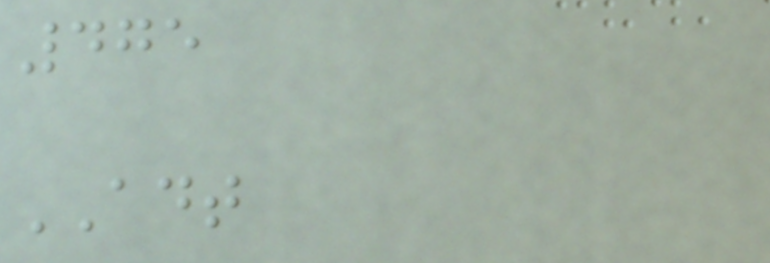475
ADT
